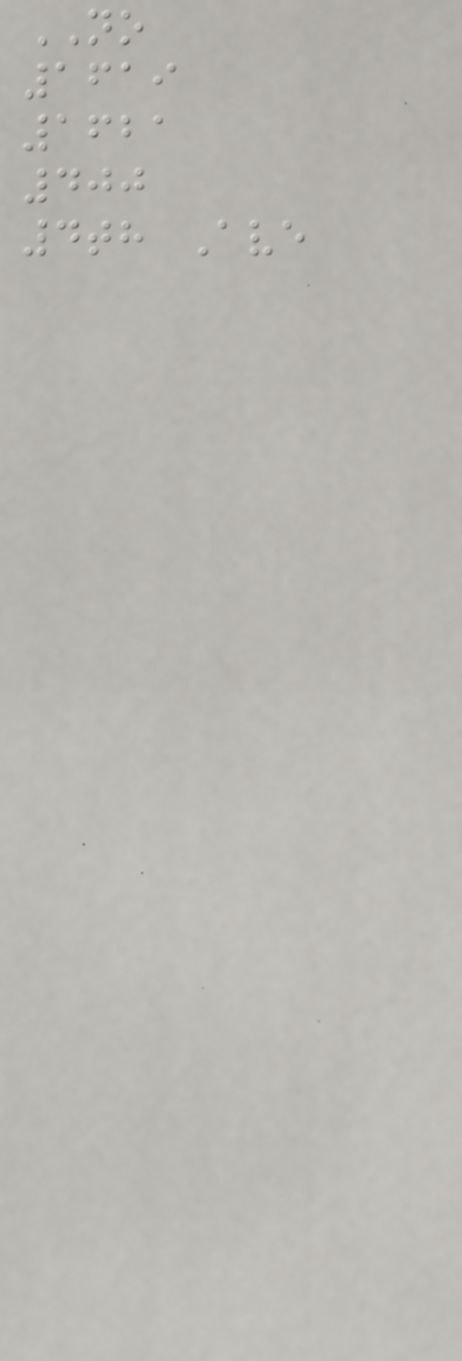NO
1619
1621
400
4th Ave
